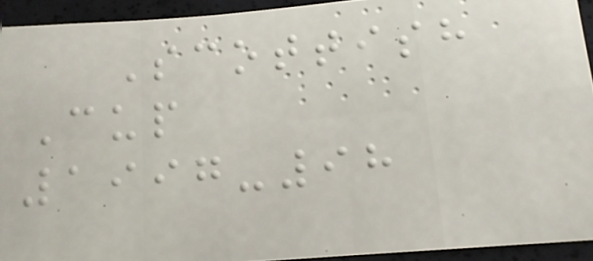Scottish
Cup
1997-98
